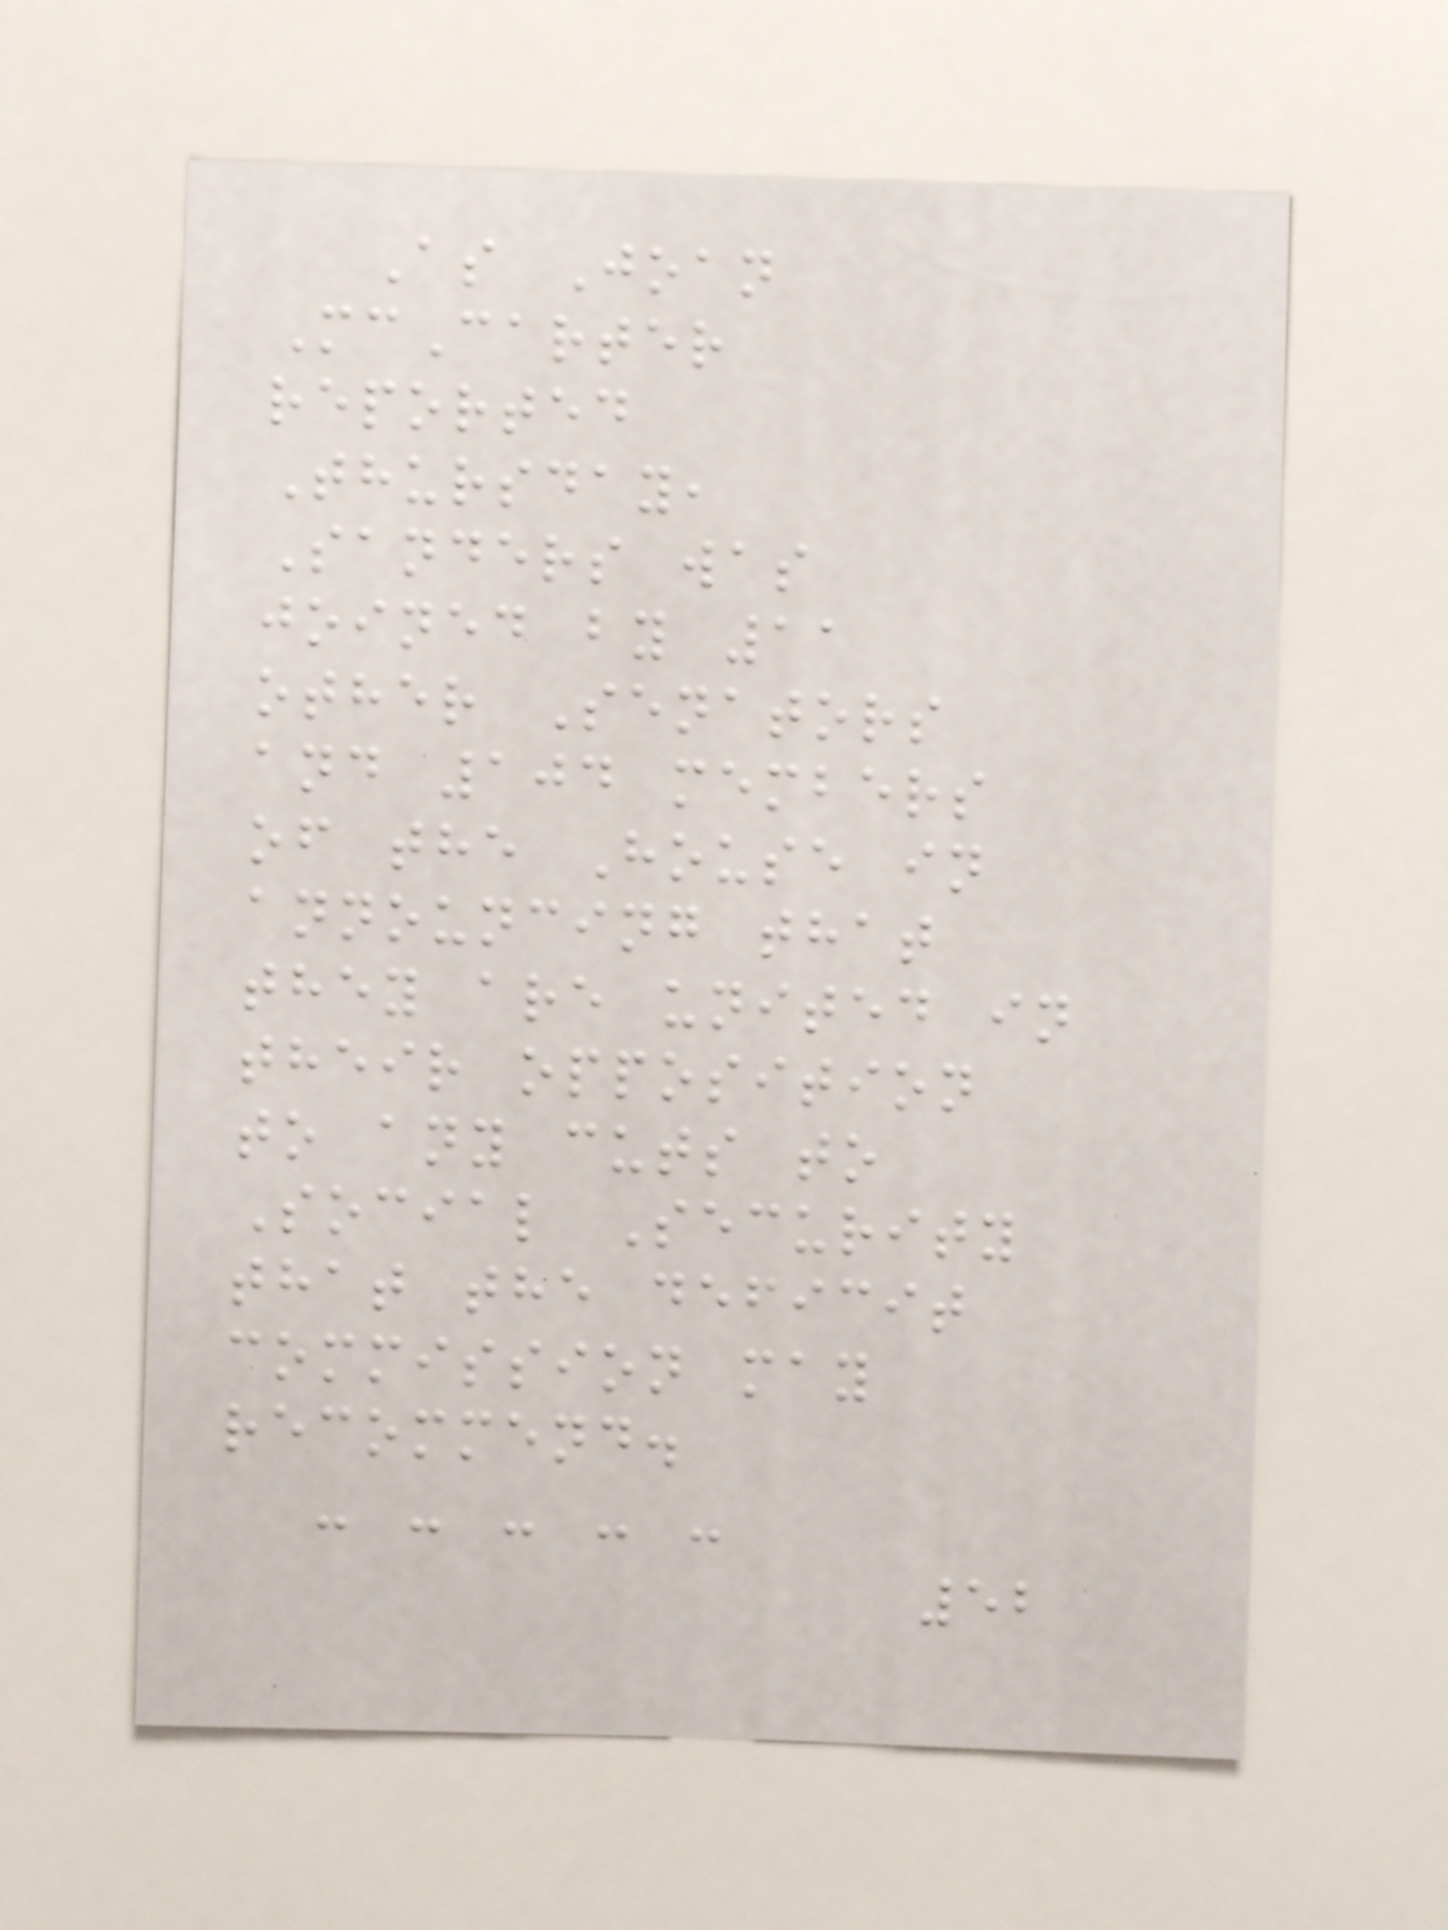As Joan
McCarter
reported
Thursday,
Sanders was
joined by 11
other Senators
and 104 members
of the House in
announcing that
they are united in
their opposition
to any cuts to
Social Security
that the deficit
commission may
recommend.
- - - - -
52
